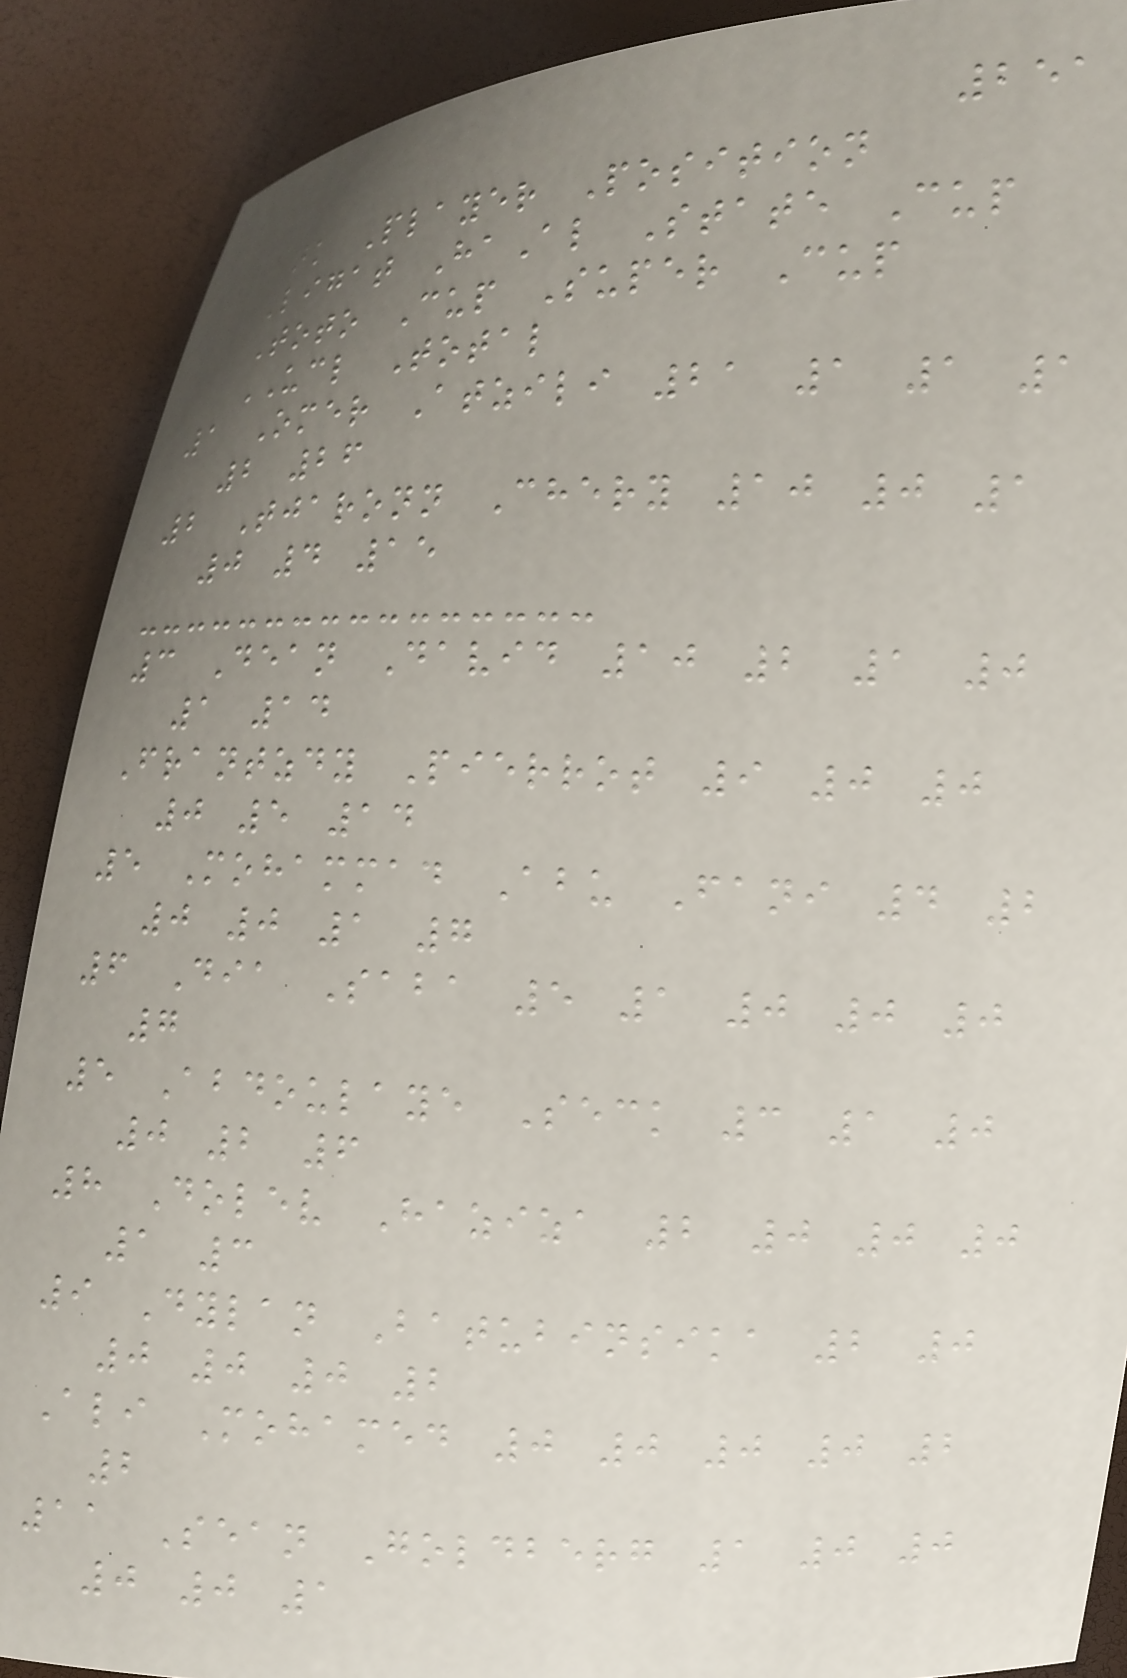251
Rank Player Position
Ligat HaAl State Cup
Toto Cup Super Cup
UCL Total
1 Omer Atzili 21 1 1 1
2 26
2 Tjaronn Chery 10 0 1
0 4 15
3 Dean David 10 2 1 0
1 14
Frantzdy Pierrot 9 0 0
0 5 14
5 Mohammad Abu Fani 4 2
0 0 1 7
6 Dia Saba 5 1 0 0 0
7
5 Abdoulaye Seck 3 1 0
0 2 6
8 Dolev Haziza 2 0 0 0
1 3
9 Dylan Batubinsika 2 0
0 0 0 2
Ali Mohamed 0 0 0 0 2
2
11 Sean Goldberg 1 0 0
0 0 1
